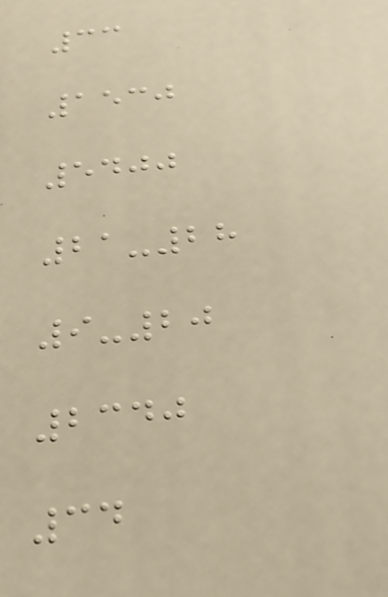33
1530
5400
21-28
9-20
2340
34
